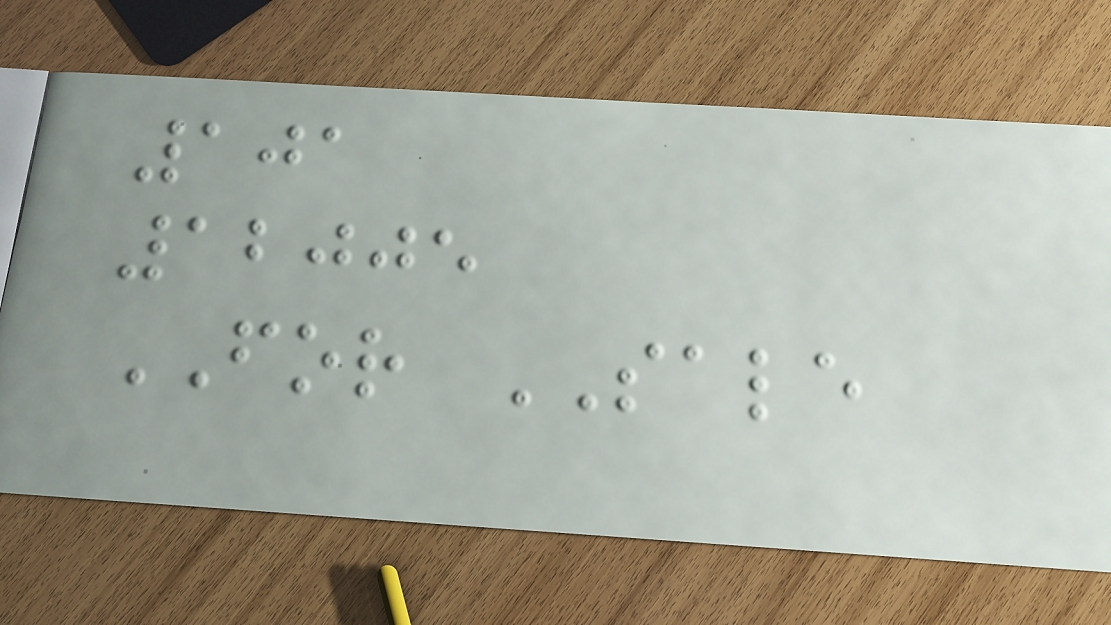101
12005
FOR SALE
